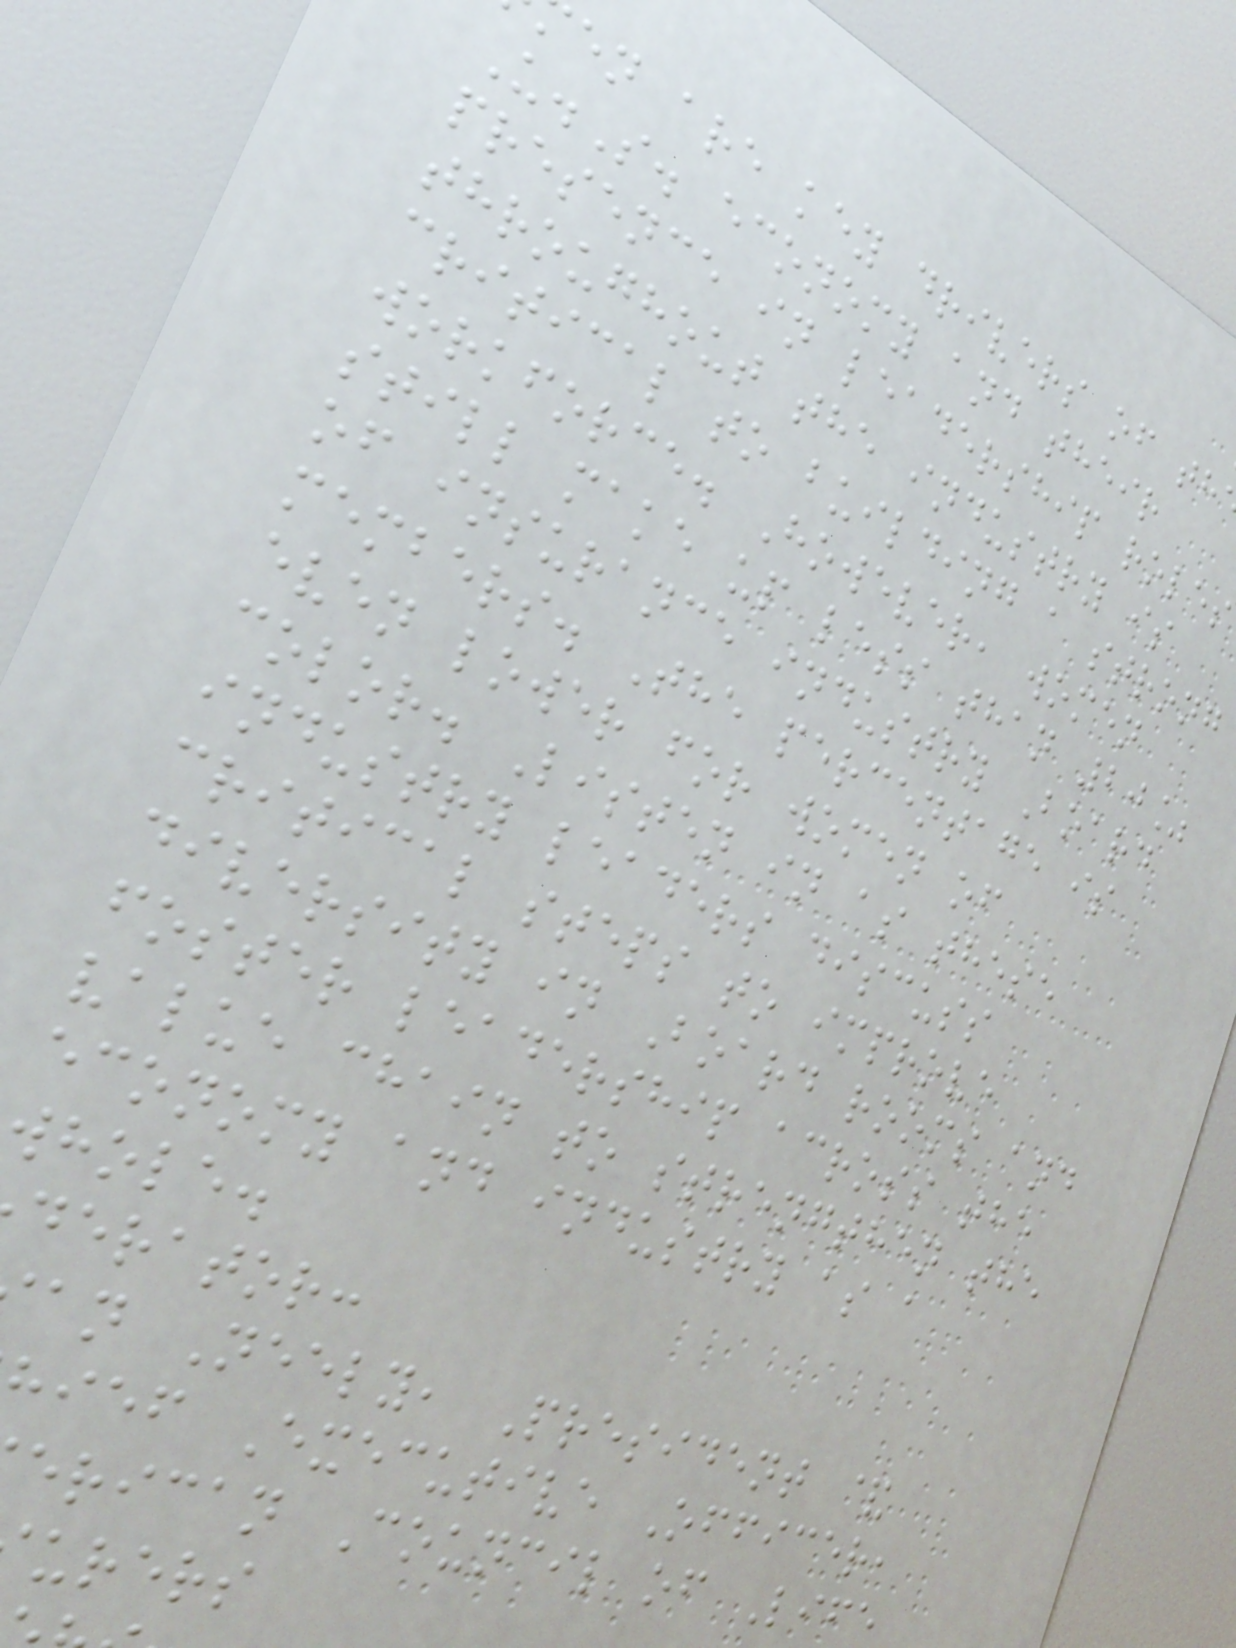en are key drivers of th
U.S. economy and their
presence in leadership roles
throughout the industry is
critical to building a strong
workforce. However, women
still make up less than 20%
of insurance industry Board
members. The percentage is
even lower for women of
color. Listen in as these
industry leaders discuss
critical steps to improve
diversity in Board rooms and
foster leadership across the
value chain to strengthen the
economy and industry as a
whole.
derator:
an Neely, President &
ief Executive Officer,
erican Council of Life
urers
